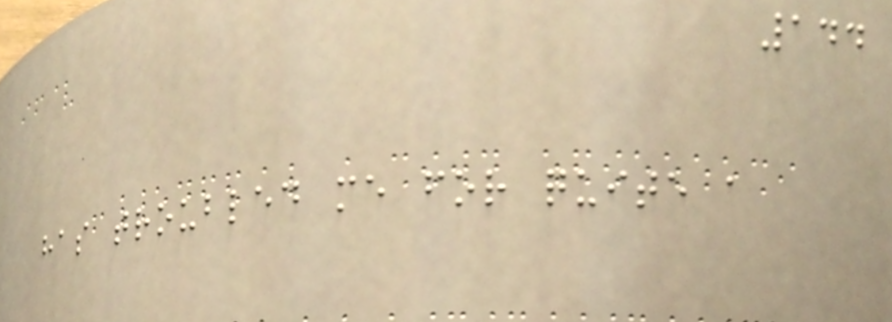144
has troubled me for quite a
